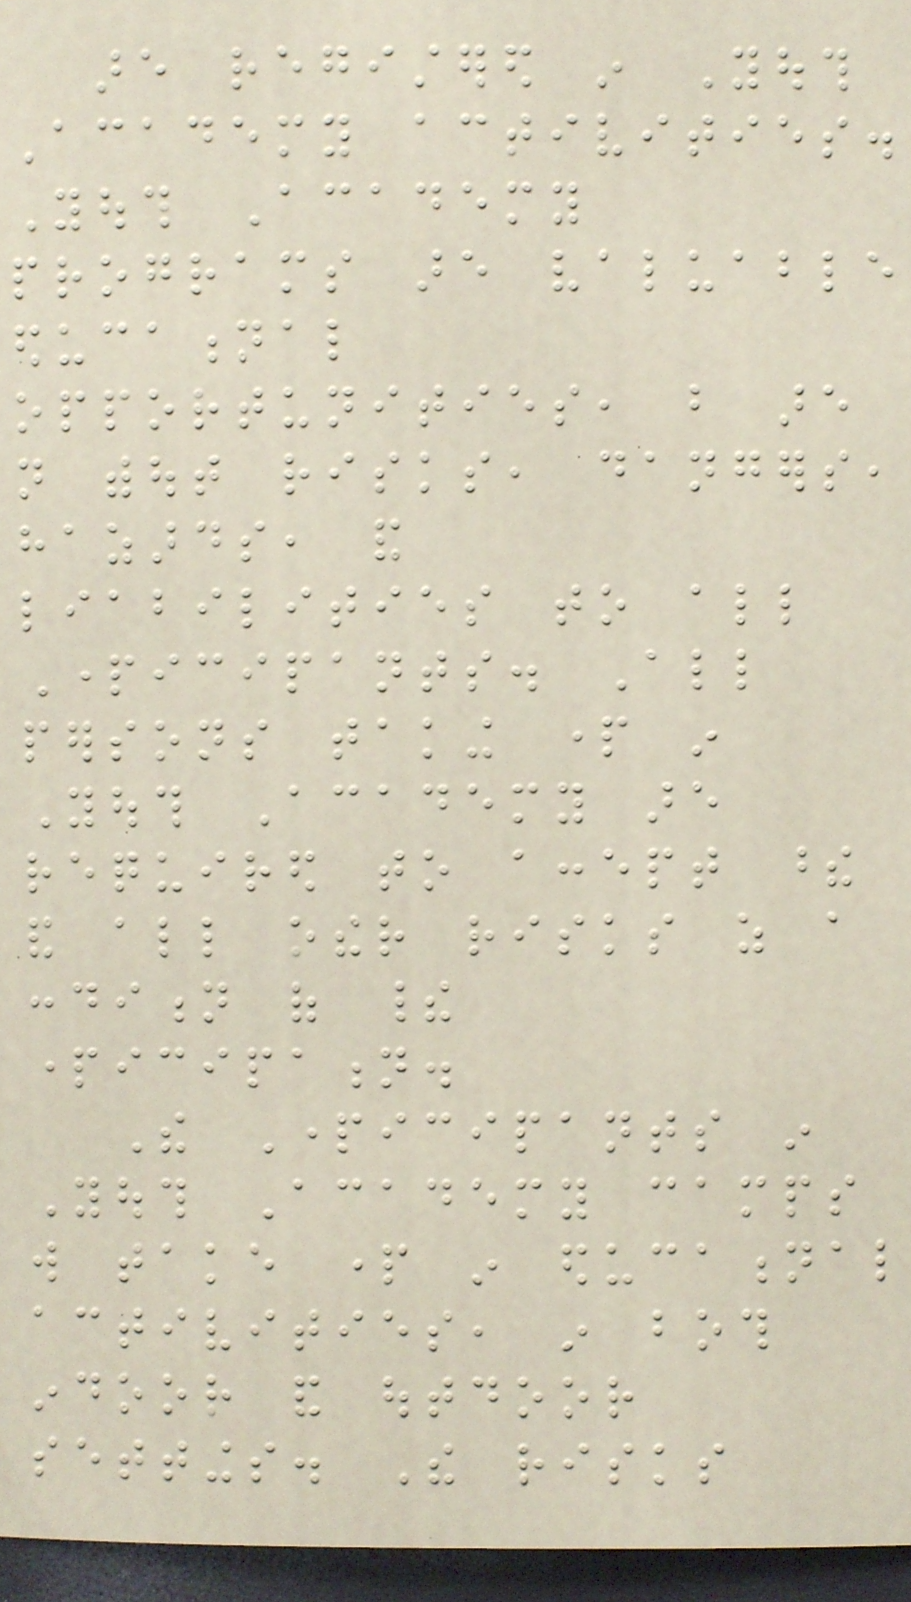are registered in Youth
Academy activities.
Youth Academy
programs are valuable
educational
opportunities, but are
not without risks, dangers,
hazards, and
liabilities to all
Participants. All
persons taking part in
Youth Academy are
required to accept these
and all other risks as a
condition of their
participation.
The Participants in
Youth Academy camps
will take part in educational
activities, in both
indoor and outdoor
settings. The risks
